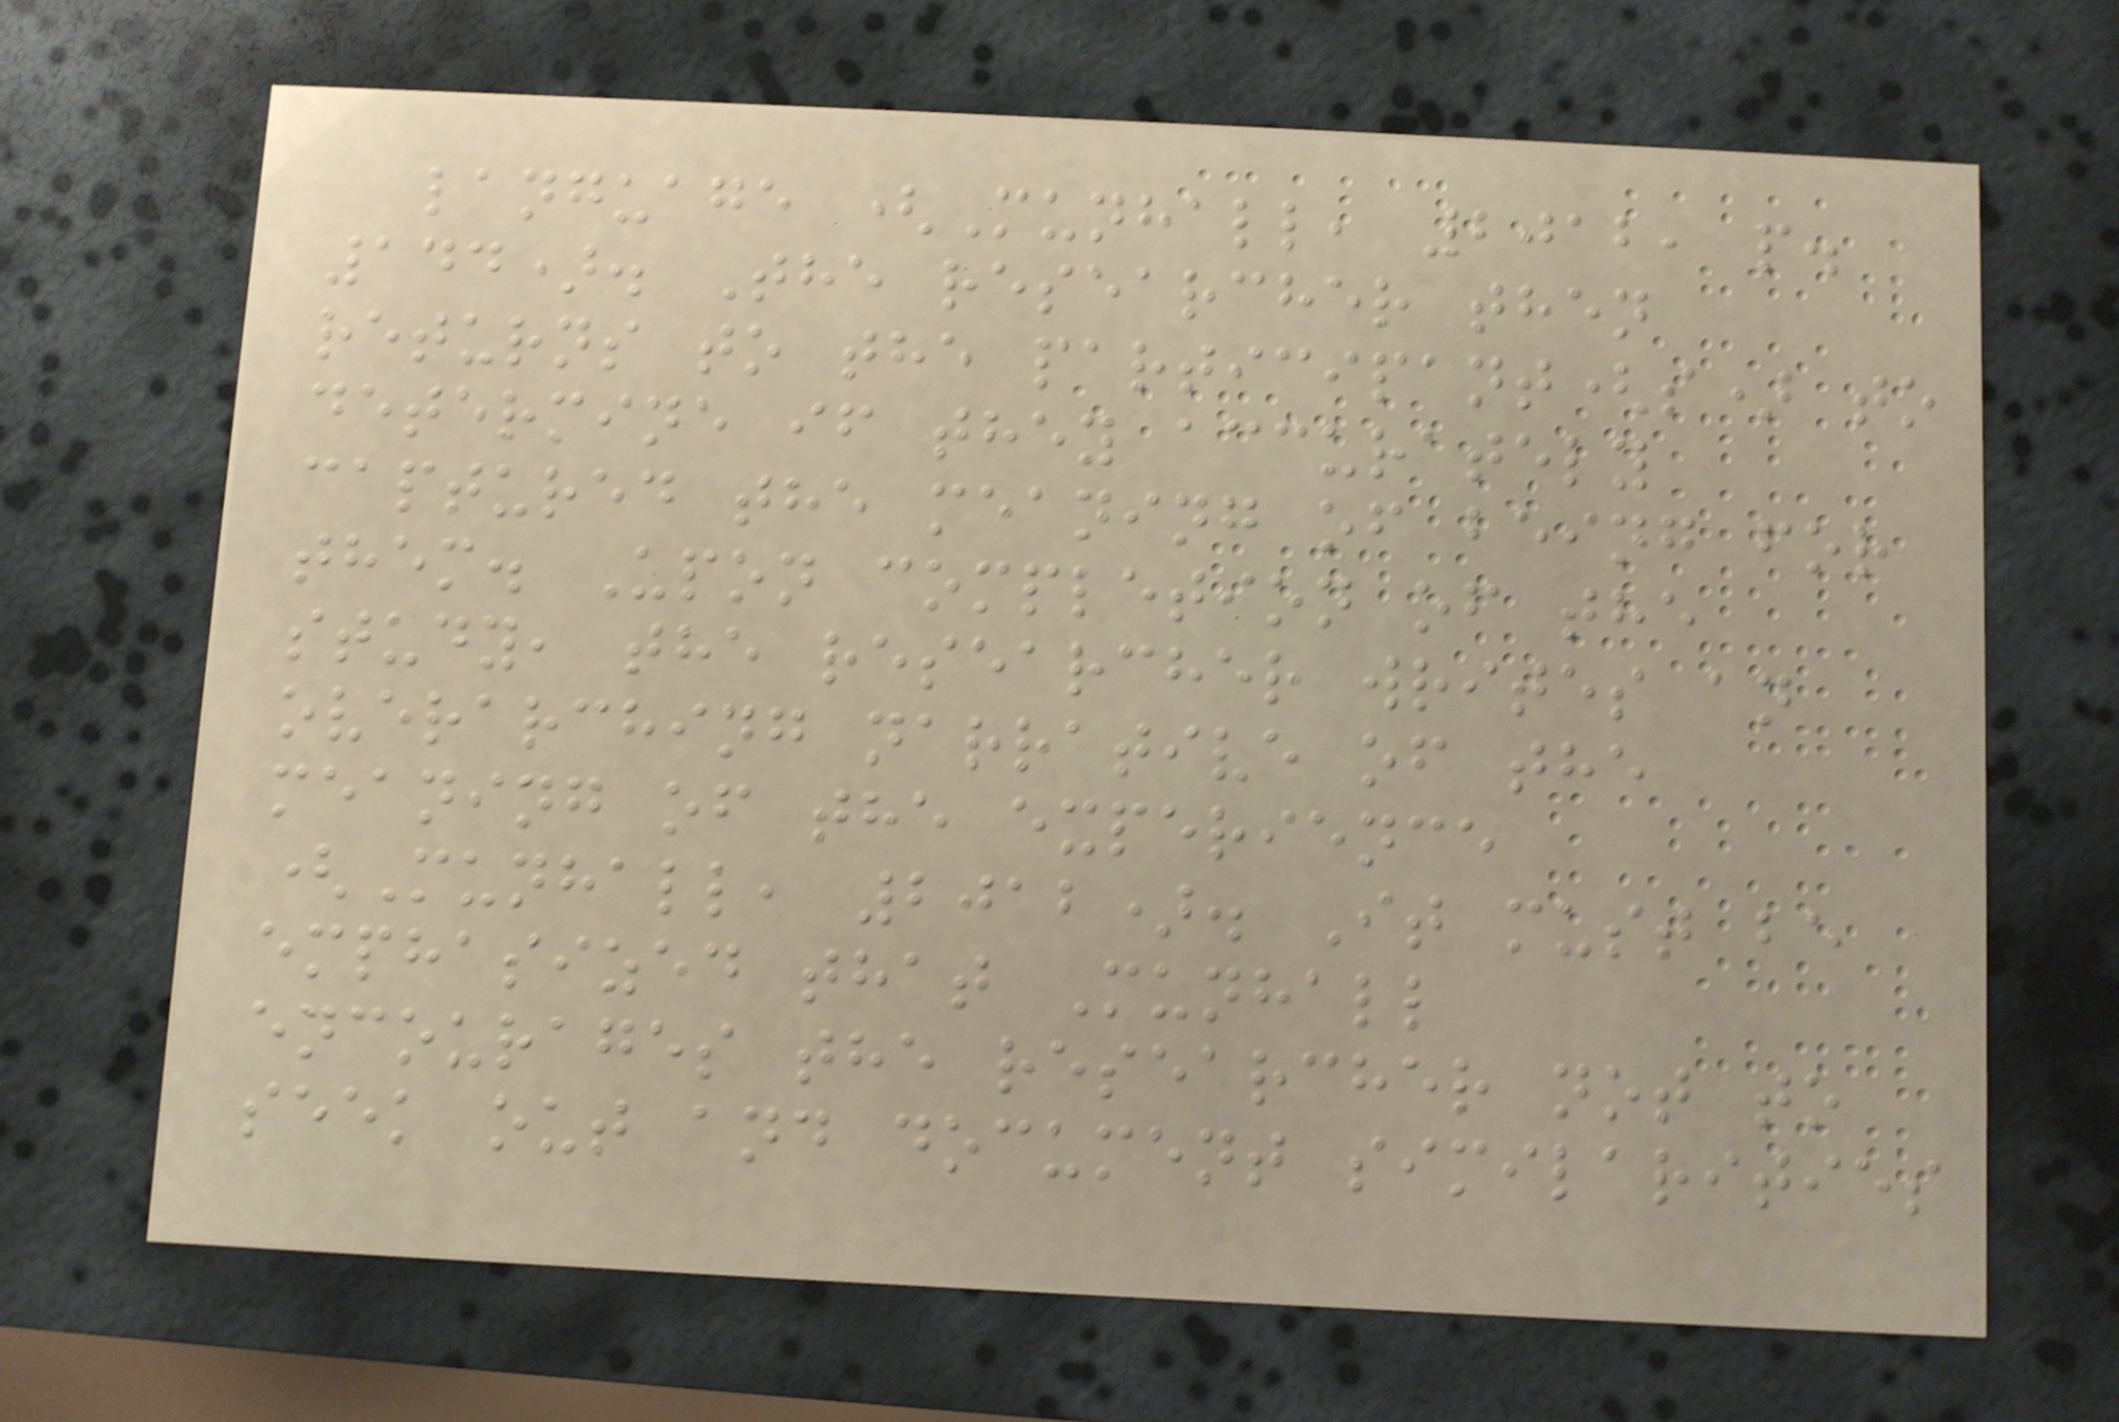language (Munhall, 2012, p.
144). The researcher then
returns to the participant(s) to
determine if they accurately
captured the meaning of being for
them. Upon completion of the
study, the researcher writes an
overarching narrative of the
meaning of the experience
(Munhall, 2012). It must be
emphasized that Munhall
encourages the researcher not to
seek out and document similarities
